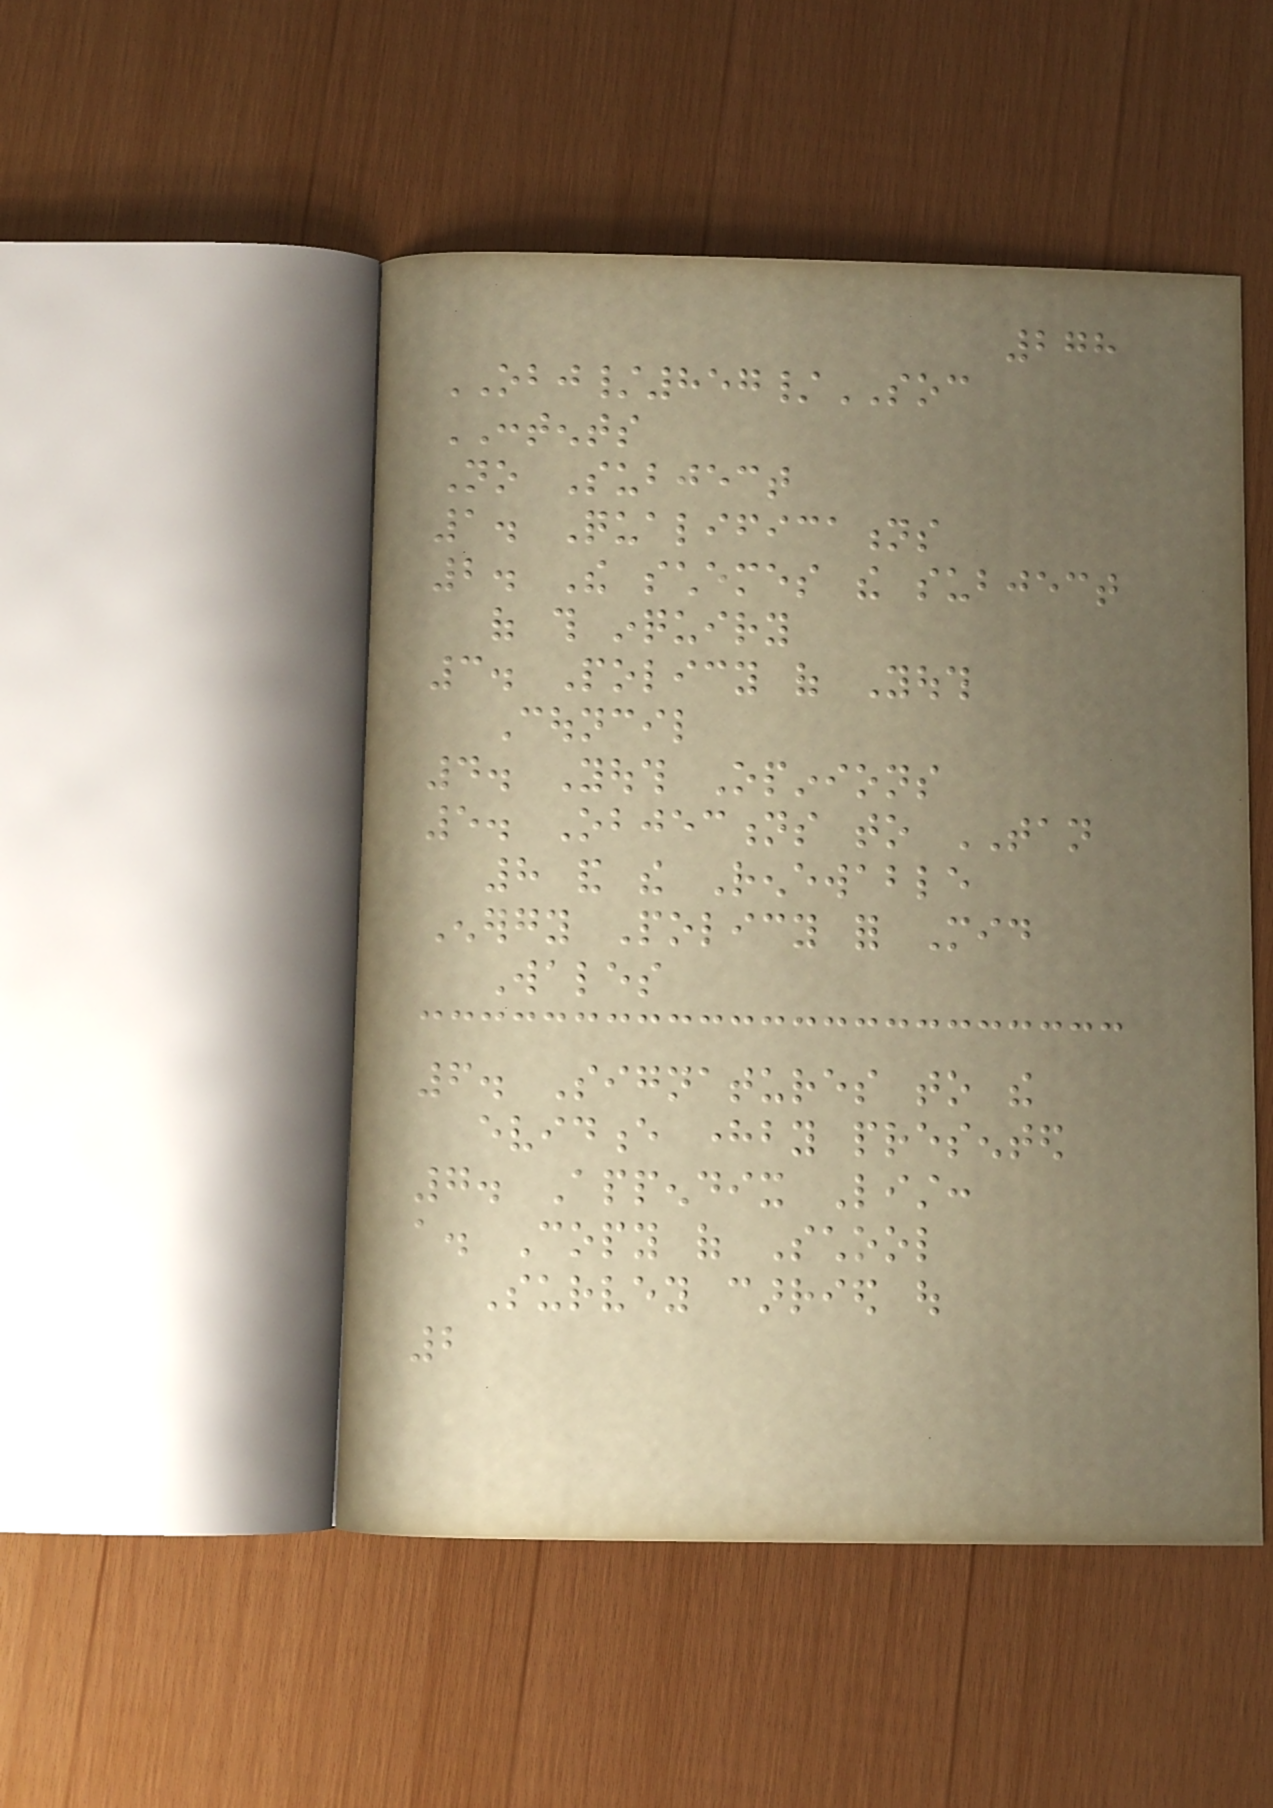278
OBJ/857/SOC
CONTENTS
No Subject
1. Qualifications
2. The schemes the subject
of this inquiry
3. Policy of Youth
Council
4. Youth Opinions
5. Objections to TAN
8 and the Renewable
Energy Policy for Mid
Wales
6. Signatures to the
evidence hereby presented
7. Appendix List:
a. Copy of School
Survey carried out
2
